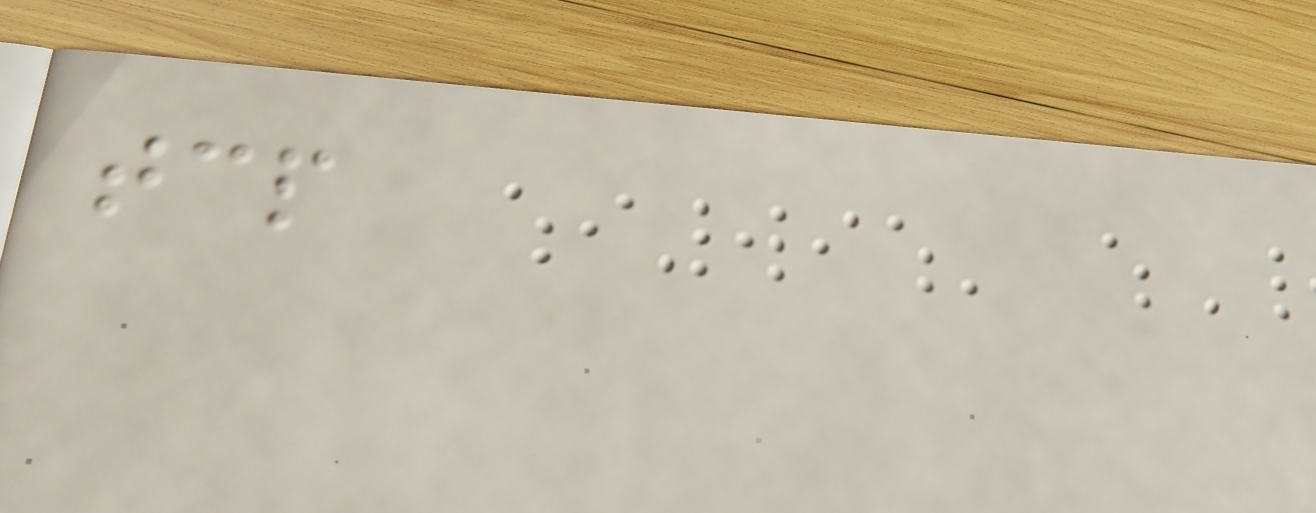tcp
